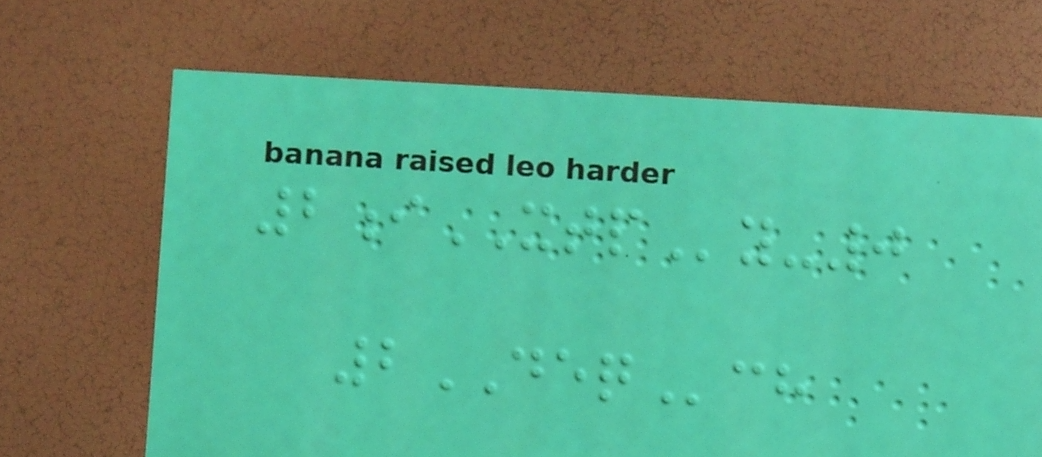2iXTPy-0
2DEQch
